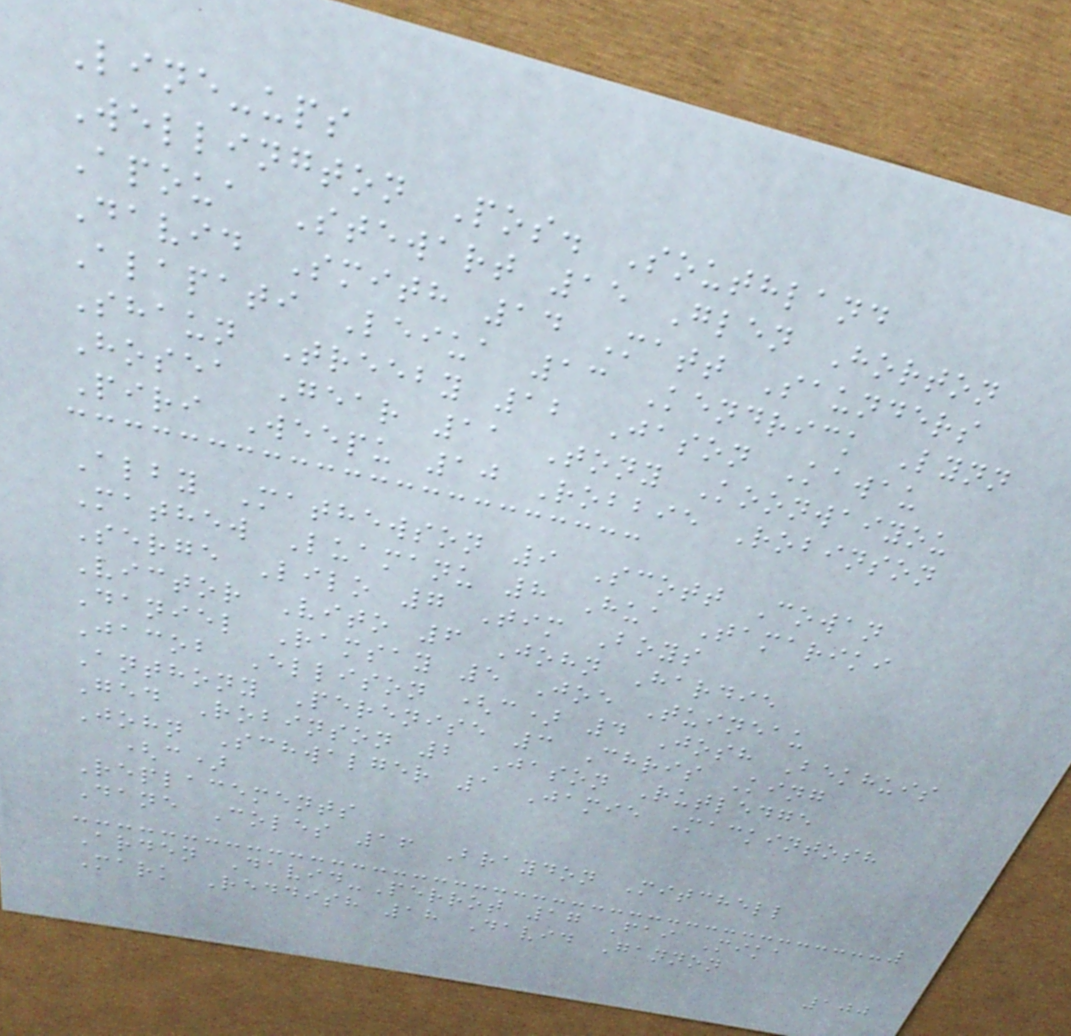Line-ups
Wellington Pos. Southland
Apoua Stewart 15 Glen Horton
David Smith 14 Matt Saunders
Alapati Leiua 13 Kendrick Lynn
Shaun Treeby 12 Jason Kawau
Hosea Gear 11 Tony Koonwaiyou
Piri Weepu 10 Robbie Robinson
Alby Mathewson 9 Scott Cowan
Mathew Luamanu 8 Hua Tamariki
Serge Lilo 7 Tim Boys
Victor Vito 6 John Hardie
Daniel Ramsay 5 Joe Tuineau
Jacob Ellison (c) 4 Josh Bekhuis
Anthony Perenise 3 Chris King
Ged Robinson 2 Jason Rutledge
John Schwalger 1 Jamie Mackintosh
(c)
Replacements
Dane Coles 16 Braydon Mitchell
Arden David-Perrot 17 Fai Mika
Mark Reddish 18 David Gannon
100
